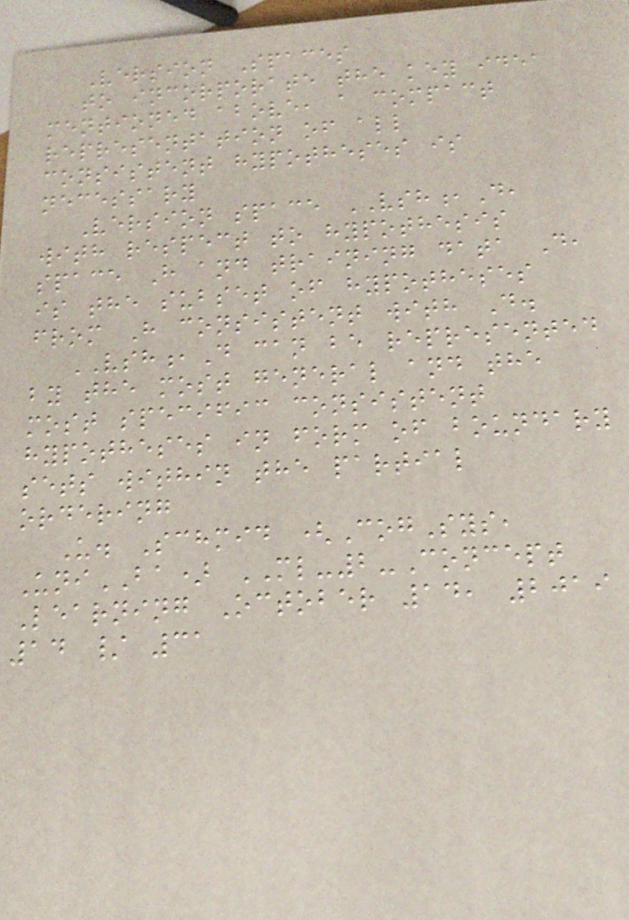Version Spaces
to incorporate the key idea
mentioned above, a compact
representation of all
consistent hypotheses is
necessary
Version space VSH,D,
with respect to hypothesis
space H and training data D,
is the subset of hypotheses
from H consistent with D.
VSH,D can be represented
by the most general and the
most specific consistent
hypotheses in form of boundary
sets within the partial
ordering
U. Schmid (CogSys,
UniBA) ML-2-Concept
Learning October 14, 2019
14 / 31
